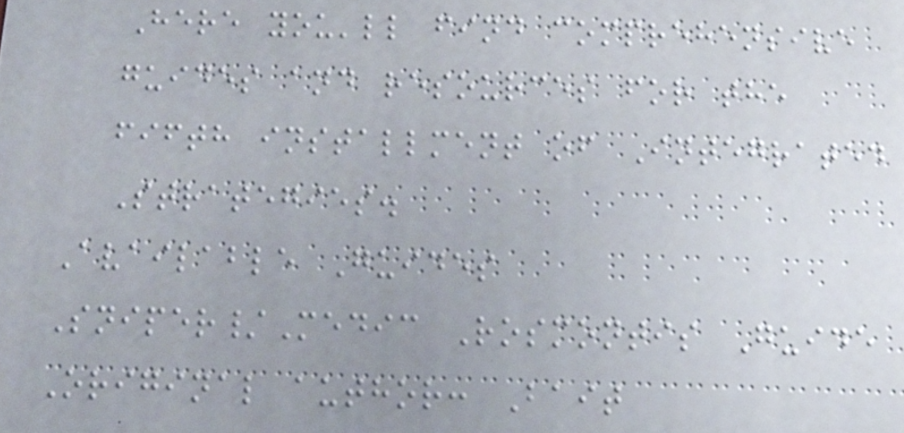Here you'll find comprehensive
guides and resources for the
fifth installment of Integrated
Strategies.
Available Guides
Sniper/Medic Rosmontis Guide
Original author: Bait
